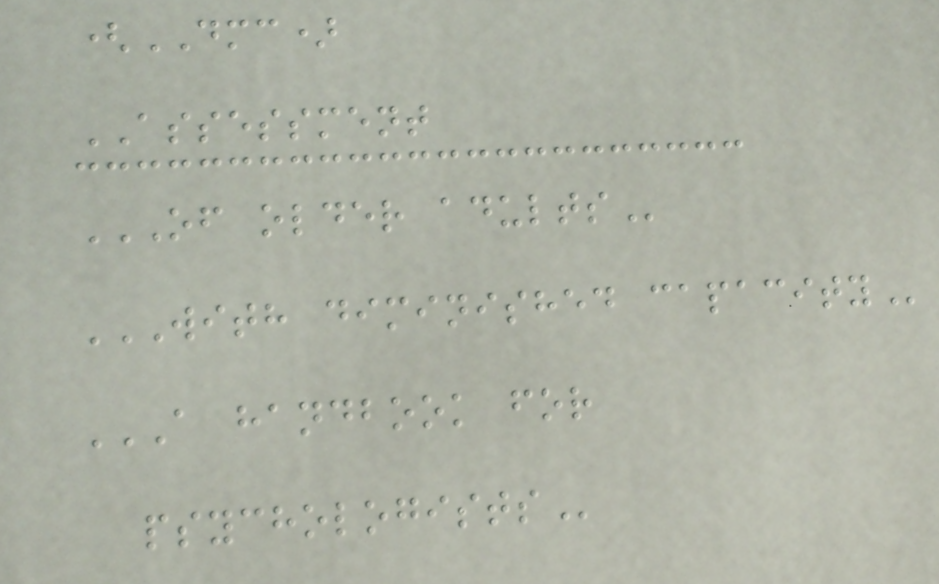(DMC)
ASSESSMENT
OF OLDER ADULTS
WITH DIMINISHED CAPACITY
A HANDBOOK FOR
PSYCHOLOGISTS
